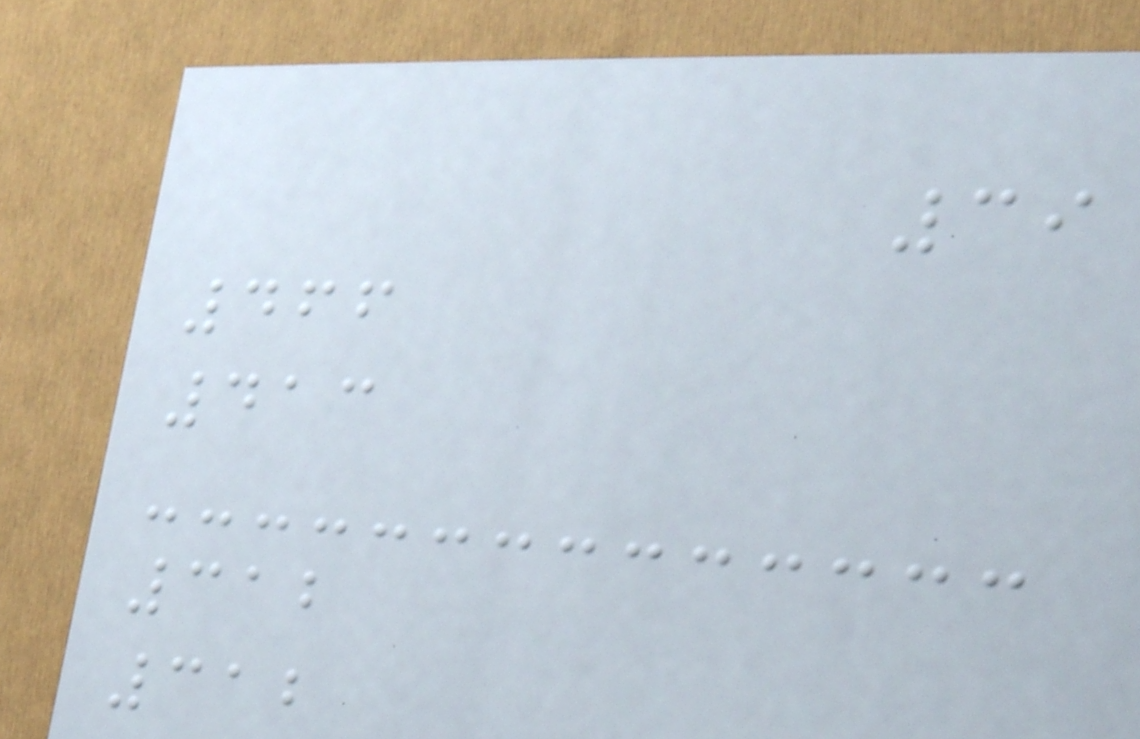39
466
413
312
312
